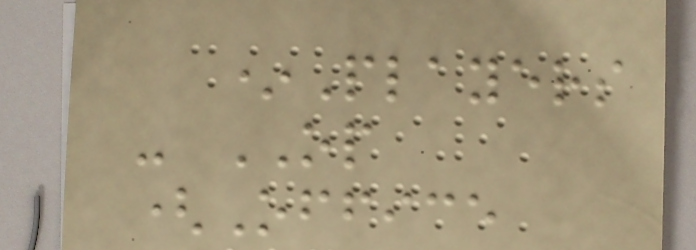*Players
- OP
(Office
